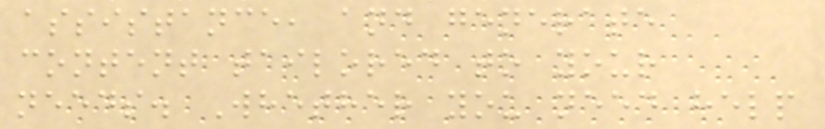assistance, and generate
content tailored to your
needs. Whether you need help
